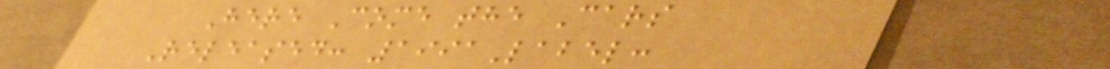Here Come the Cars
Released: 1991Label:
